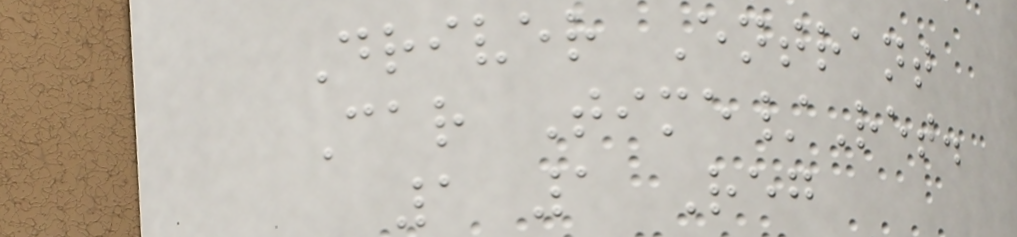Driver Entrant
Car Time/Ret.
1 1 Reg
